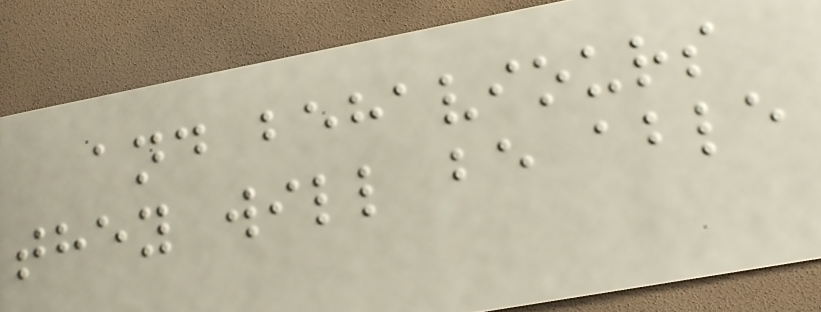and behaviours
they will be able
